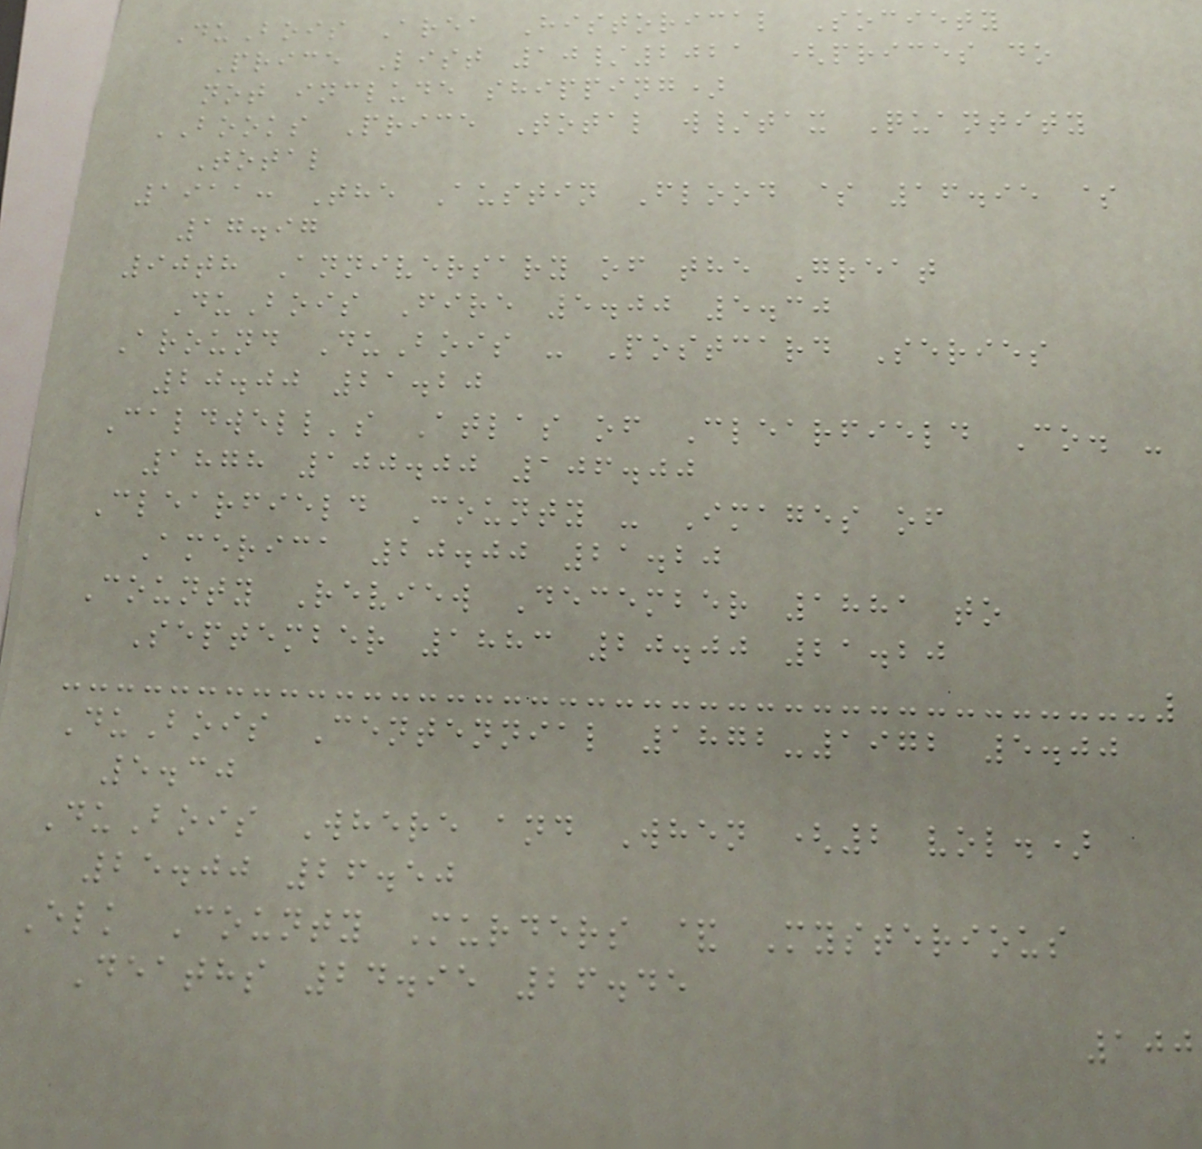DuBois Area Historical Society
Price List 10/2021 (prices do
not include shipping)
BOOKS Price Total w/tax Quantity
Total
1911: The Austin Flood $ 16.95 $
17.97
90th Anniversary of the Great
DuBois Fire 5.00 5.30
Around DuBois - Postcard Series
20.00 21.20
Caldwell's Atlas of Clearfield Co. -
1878 100.00 106.00
Clearfield County - Images of
America 20.00 21.20
County Review December 1881 to
September 1883 20.00 21.20
DuBois Centennial 1872-1972 5.00
5.30
DuBois Where and When (2 vol.)
25.00 26.50
Elk County Murders & Mysterious
Deaths 24.95 26.45
100
